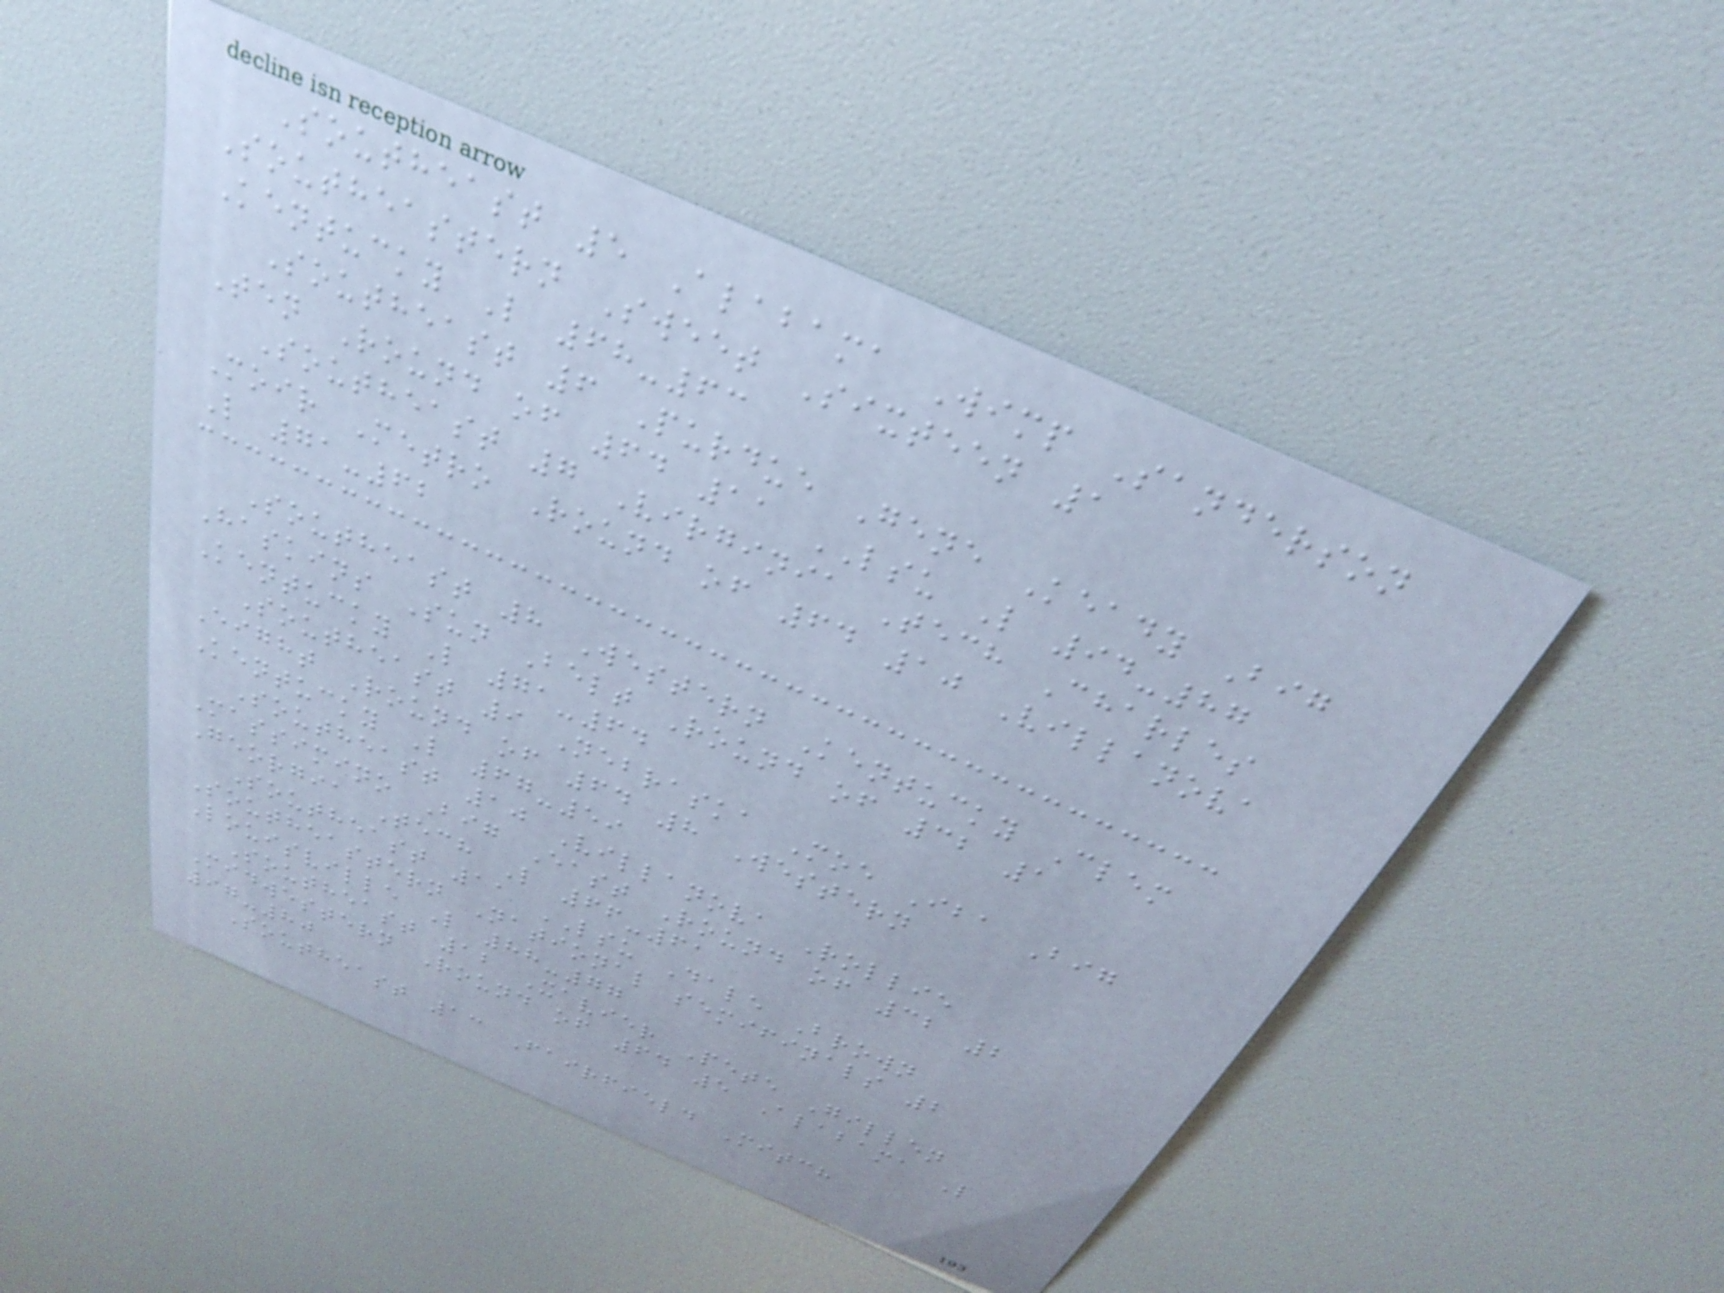Southeast 5 Alabama Wimp Sanderson
Southeastern Sweet Sixteen 1
Kentucky L 68-63
Southeast 6 Purdue Gene Keady Big
Ten Round of 64 11 LSU L 94-87
Southeast 7 Virginia Tech Charles
Moir Metro Round of 64 10 Villanova
L 71-62
Southeast 8 Western Kentucky Clem
Haskins Sun Belt Round of 32 1
Kentucky L 71-64
Southeast 9 Nebraska Moe Iba Big
Eight Round of 64 8 Western
Kentucky L 67-59
Southeast 10 Villanova Rollie
Massimino Big East Round of 32 2
Georgia Tech L 66-61
Southeast 11 LSU Dale Brown
Southeastern National semifinals 2
Louisville L 88-77
Southeast 12 Xavier Pete Gillen
Midwestern Round of 64 5 Alabama L
97-80
Southeast 13 Fairfield Mitch
